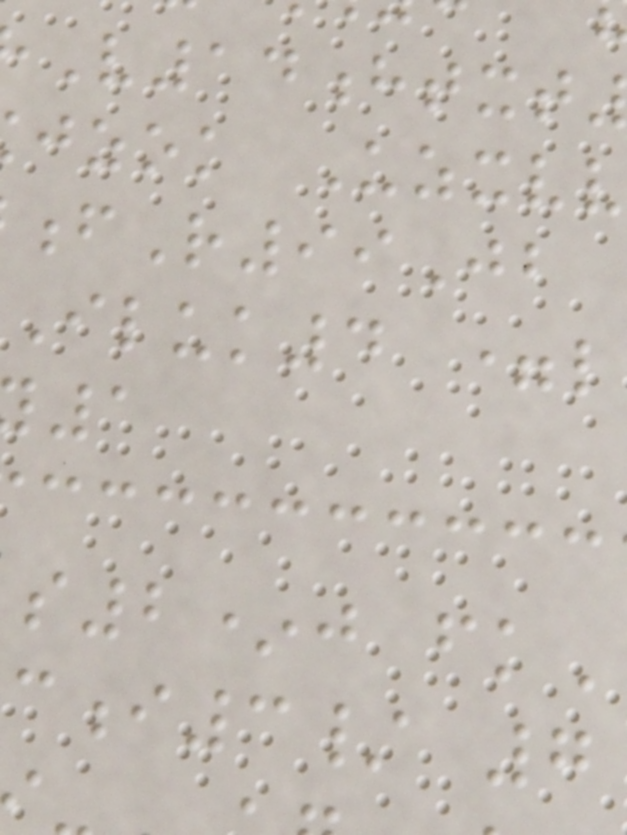jzok Uzxvv
fR99Jb
Iluk4 =l
s2*j fk
i3/ 7
